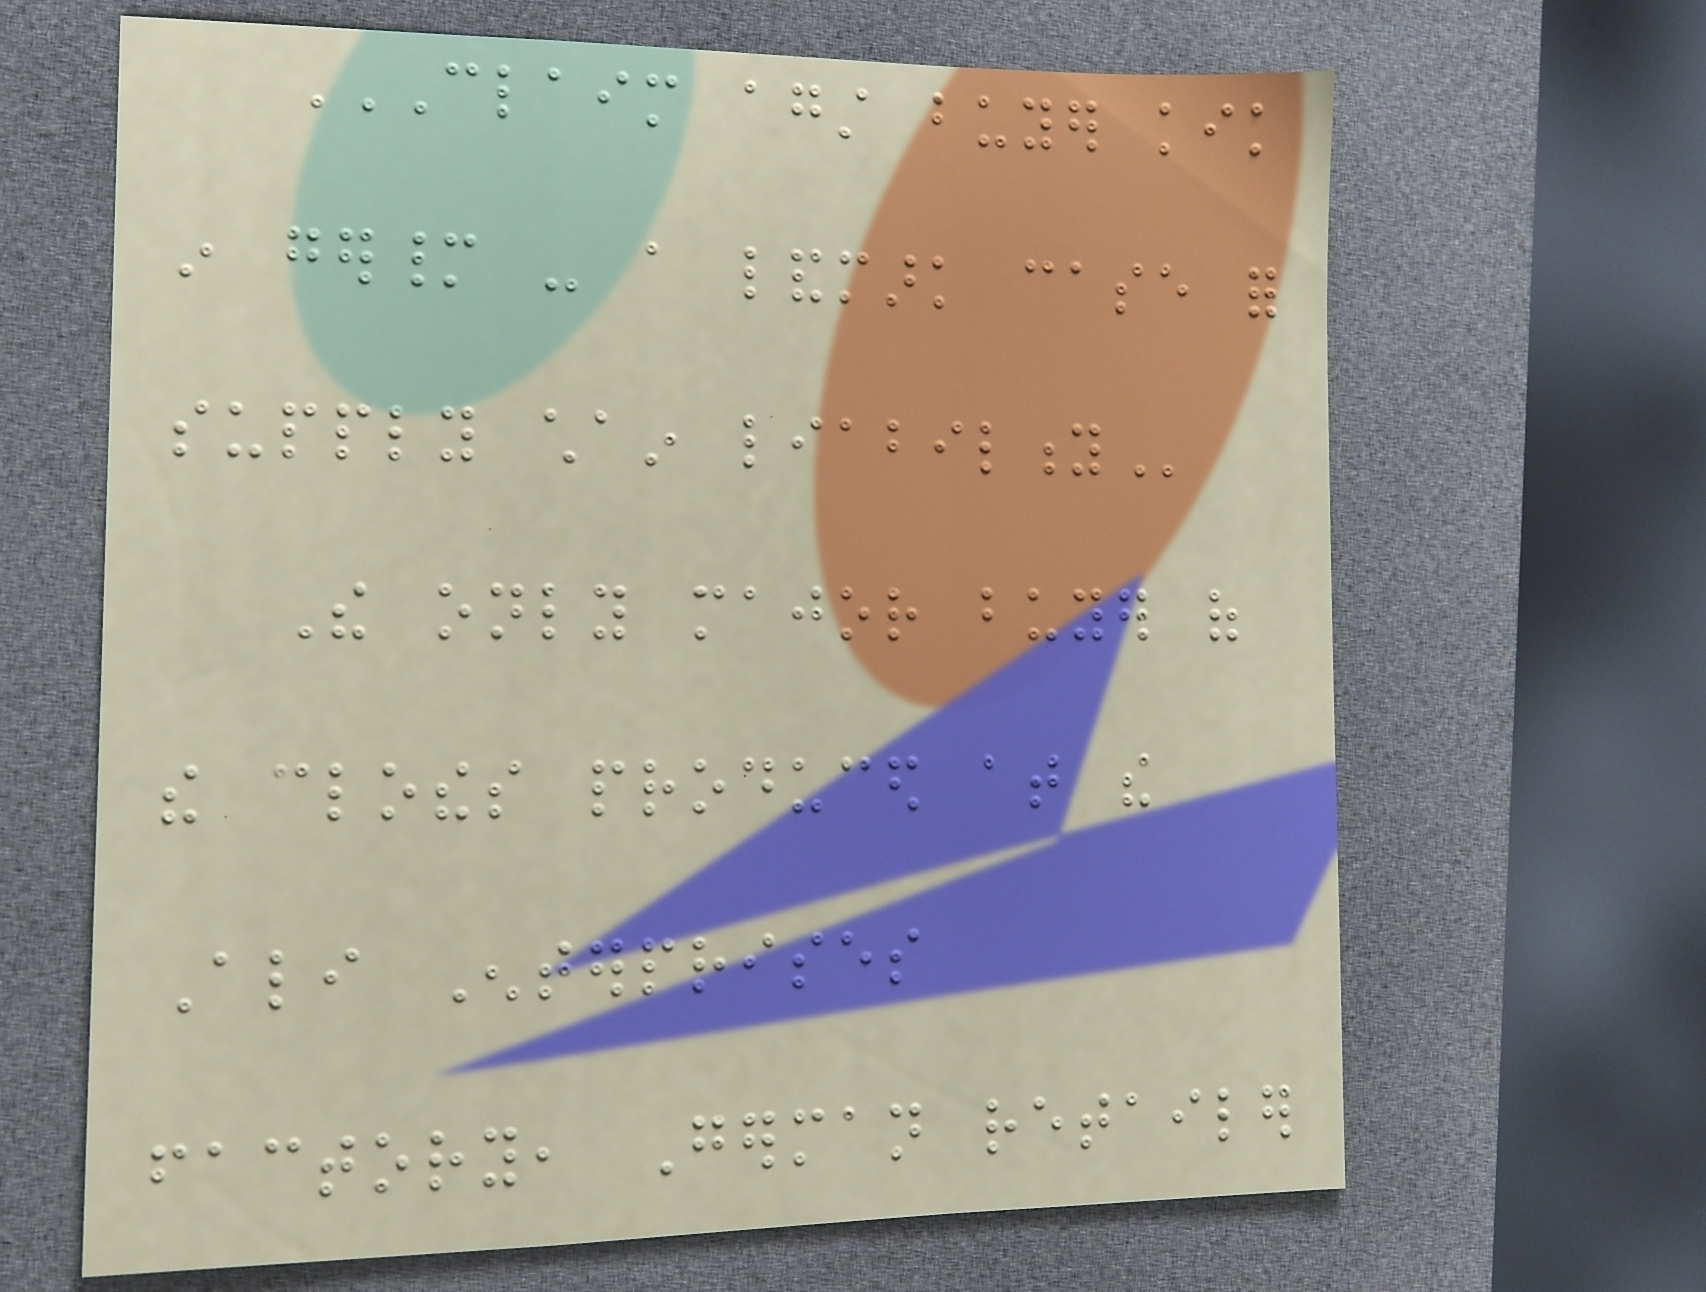CLAIM AGAINST BUYER KIK
IN GERMANY - A LANDMARK CASE FOR
SUPPLY CHAIN LIABILITY
The only major buyer of
the clothes produced at the
Ali Enterprises
factory, German retailer
